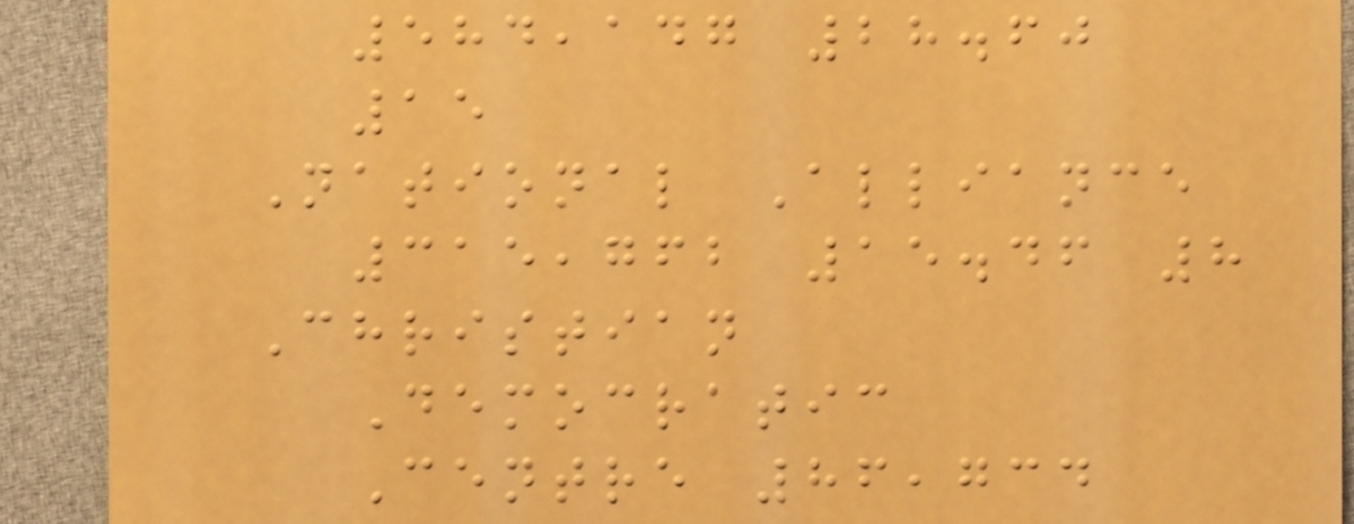584,147 28.60
15
National Alliance
315,762 15.46 8
Christian
Democratic
Centre 86,734
